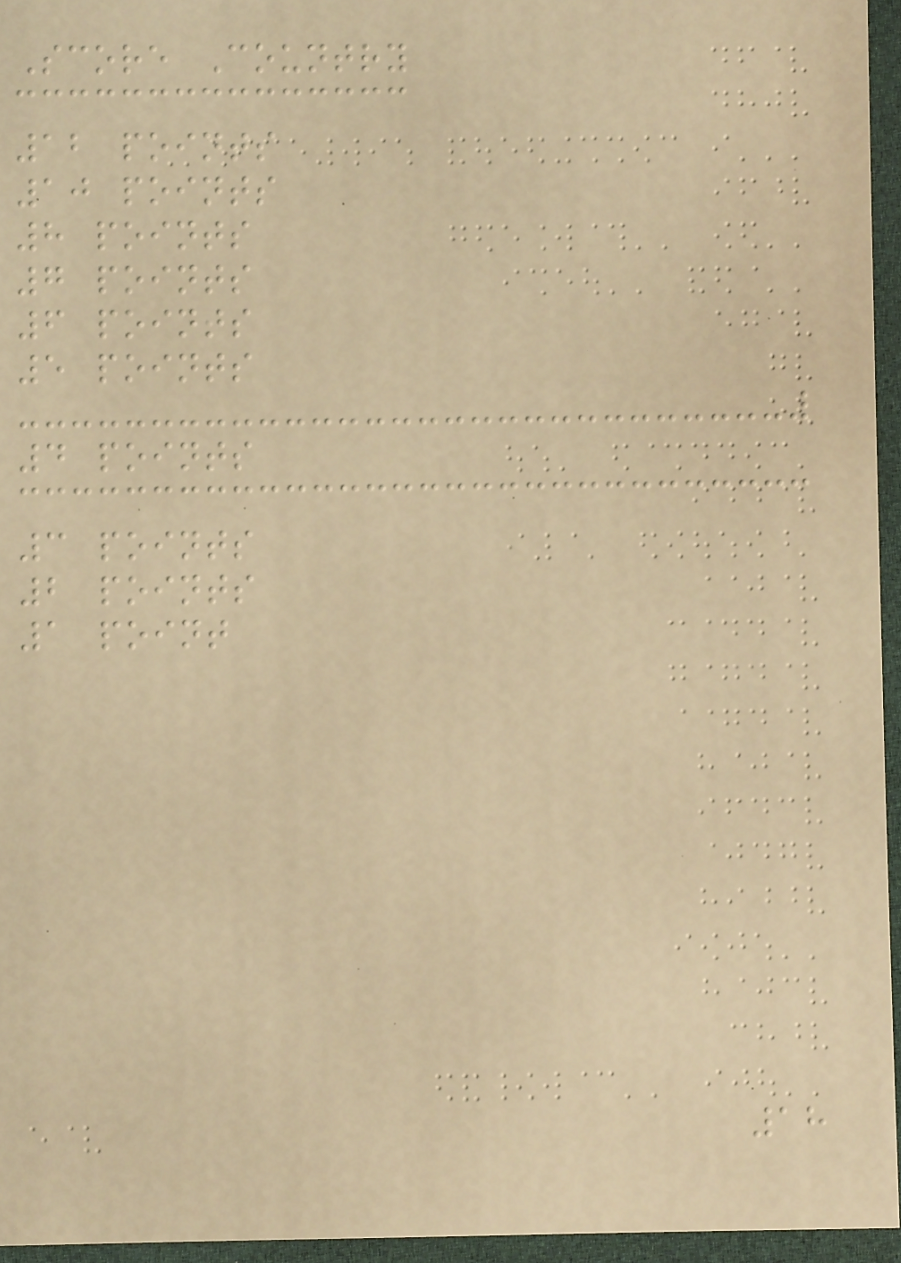Score Country
12 points
10 points
8 points
7 points
6 points
5 points
4 points
3 points
2 points
1 point
18
